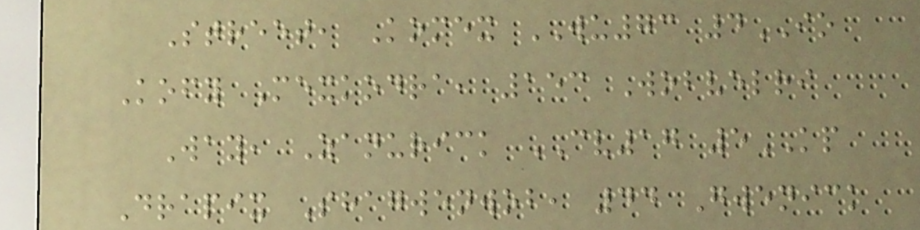Street, Komex WU73 4IO
Kofy Mexkodra, 153 Wobvelri
Way, Zanurick CV17 5KP
Drapix Shagwenwob, 44 Gwenick
